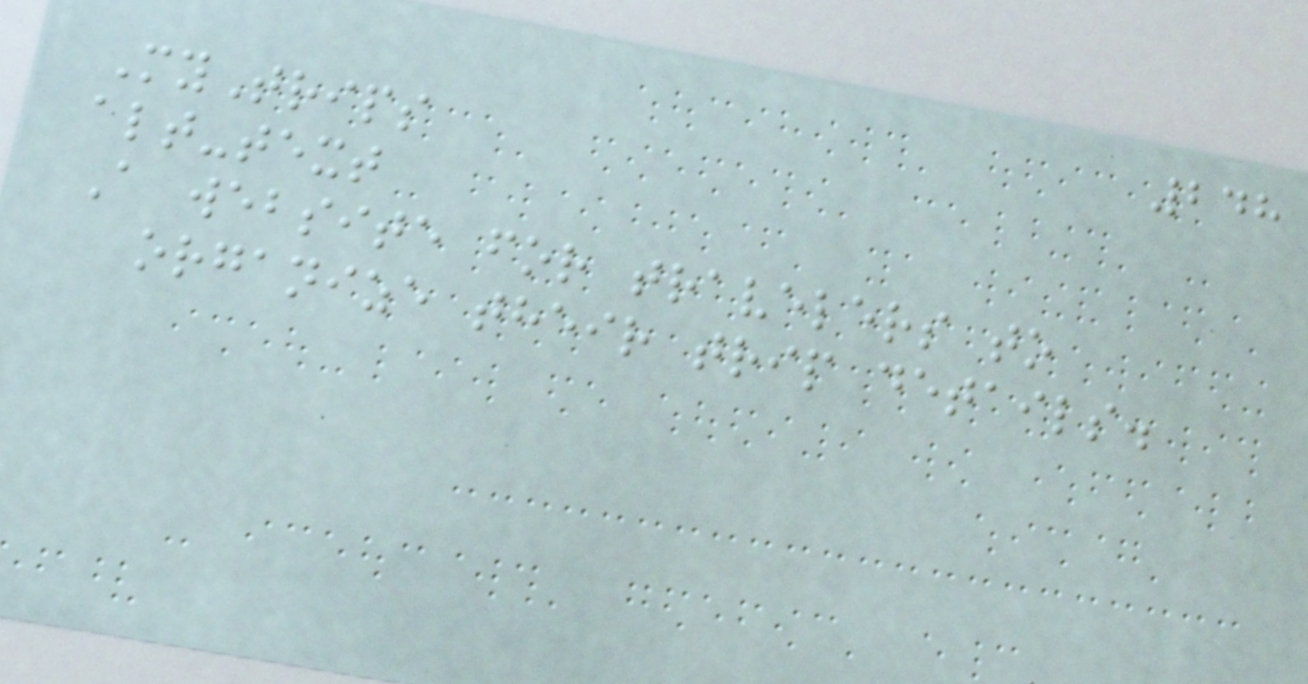248
MyTrips
alt-text
A website for travelers to
organize their trip details.
